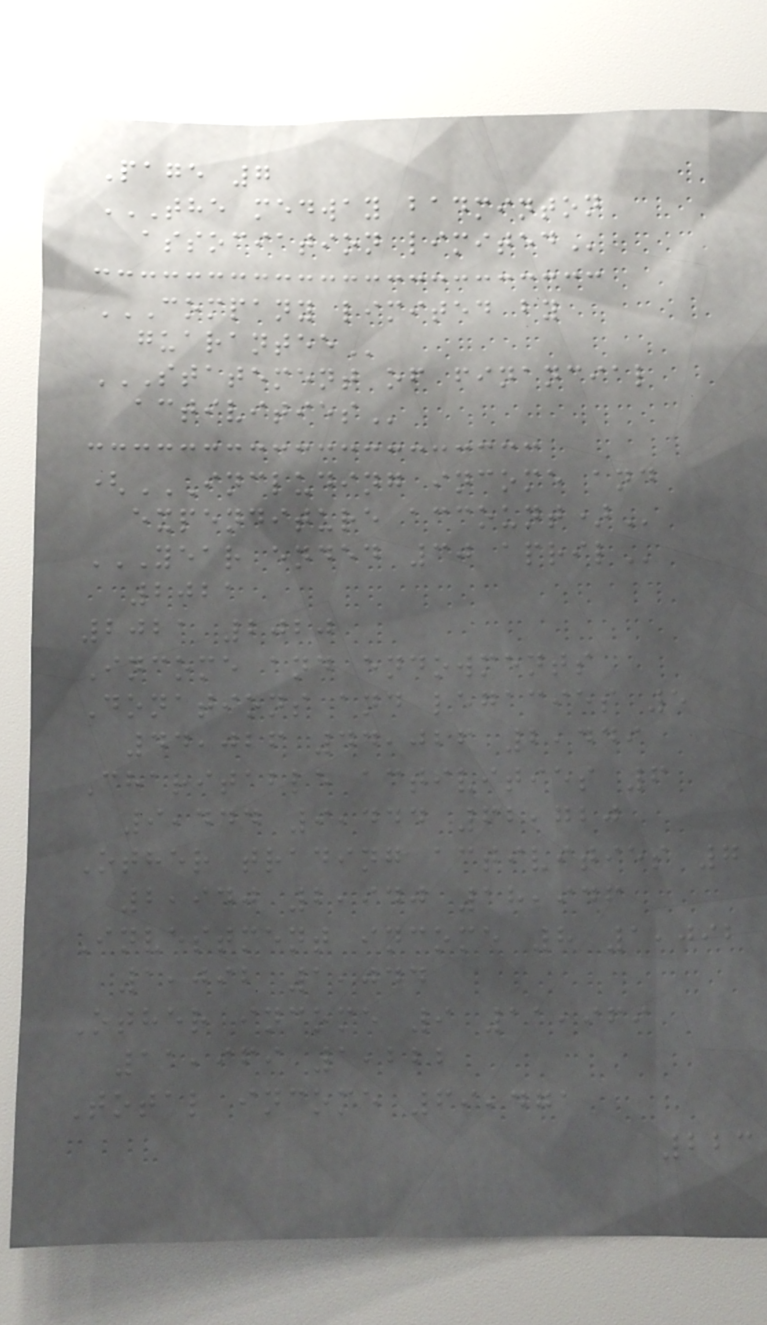Page 7
THE MEDWAY BADMINTON
ASSOCIATION LIMITED
COMPANY LIMITED BY
GUARANTEE
STATEMENT OF FINANCIAL
ACTIVITIES
(INCLUDING INCOME AND
EXPENDITURE ACCOUNT)
YEAR ENDED 30 APRIL
2021
2021 2020
Income and endowments
Donations and legacies 5
44,026 44,026 2,449
Charitable activities 6
9,444 9,444 62,720
Other trading activities 7
2,940 2,940 18,946
Investment income 8 1,092
1,092 1,044
Other income 9 11,969
11,969 1,222
Total income 69,471
223
